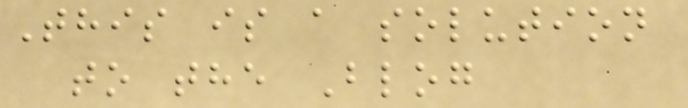This is a solution
to the Blog
